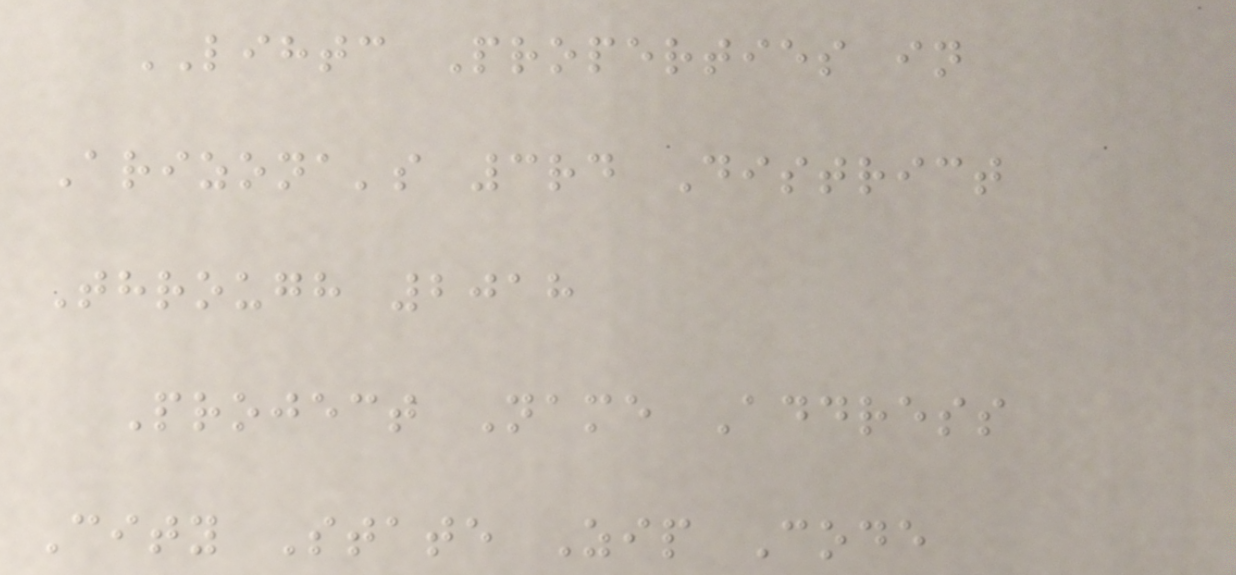LIHTC Properties in
Arizona's 3rd District
Through 2018
Project Name Address
City State Zip Code
